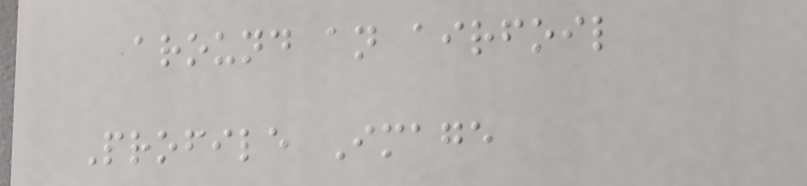around an airfoil
Profile Image
